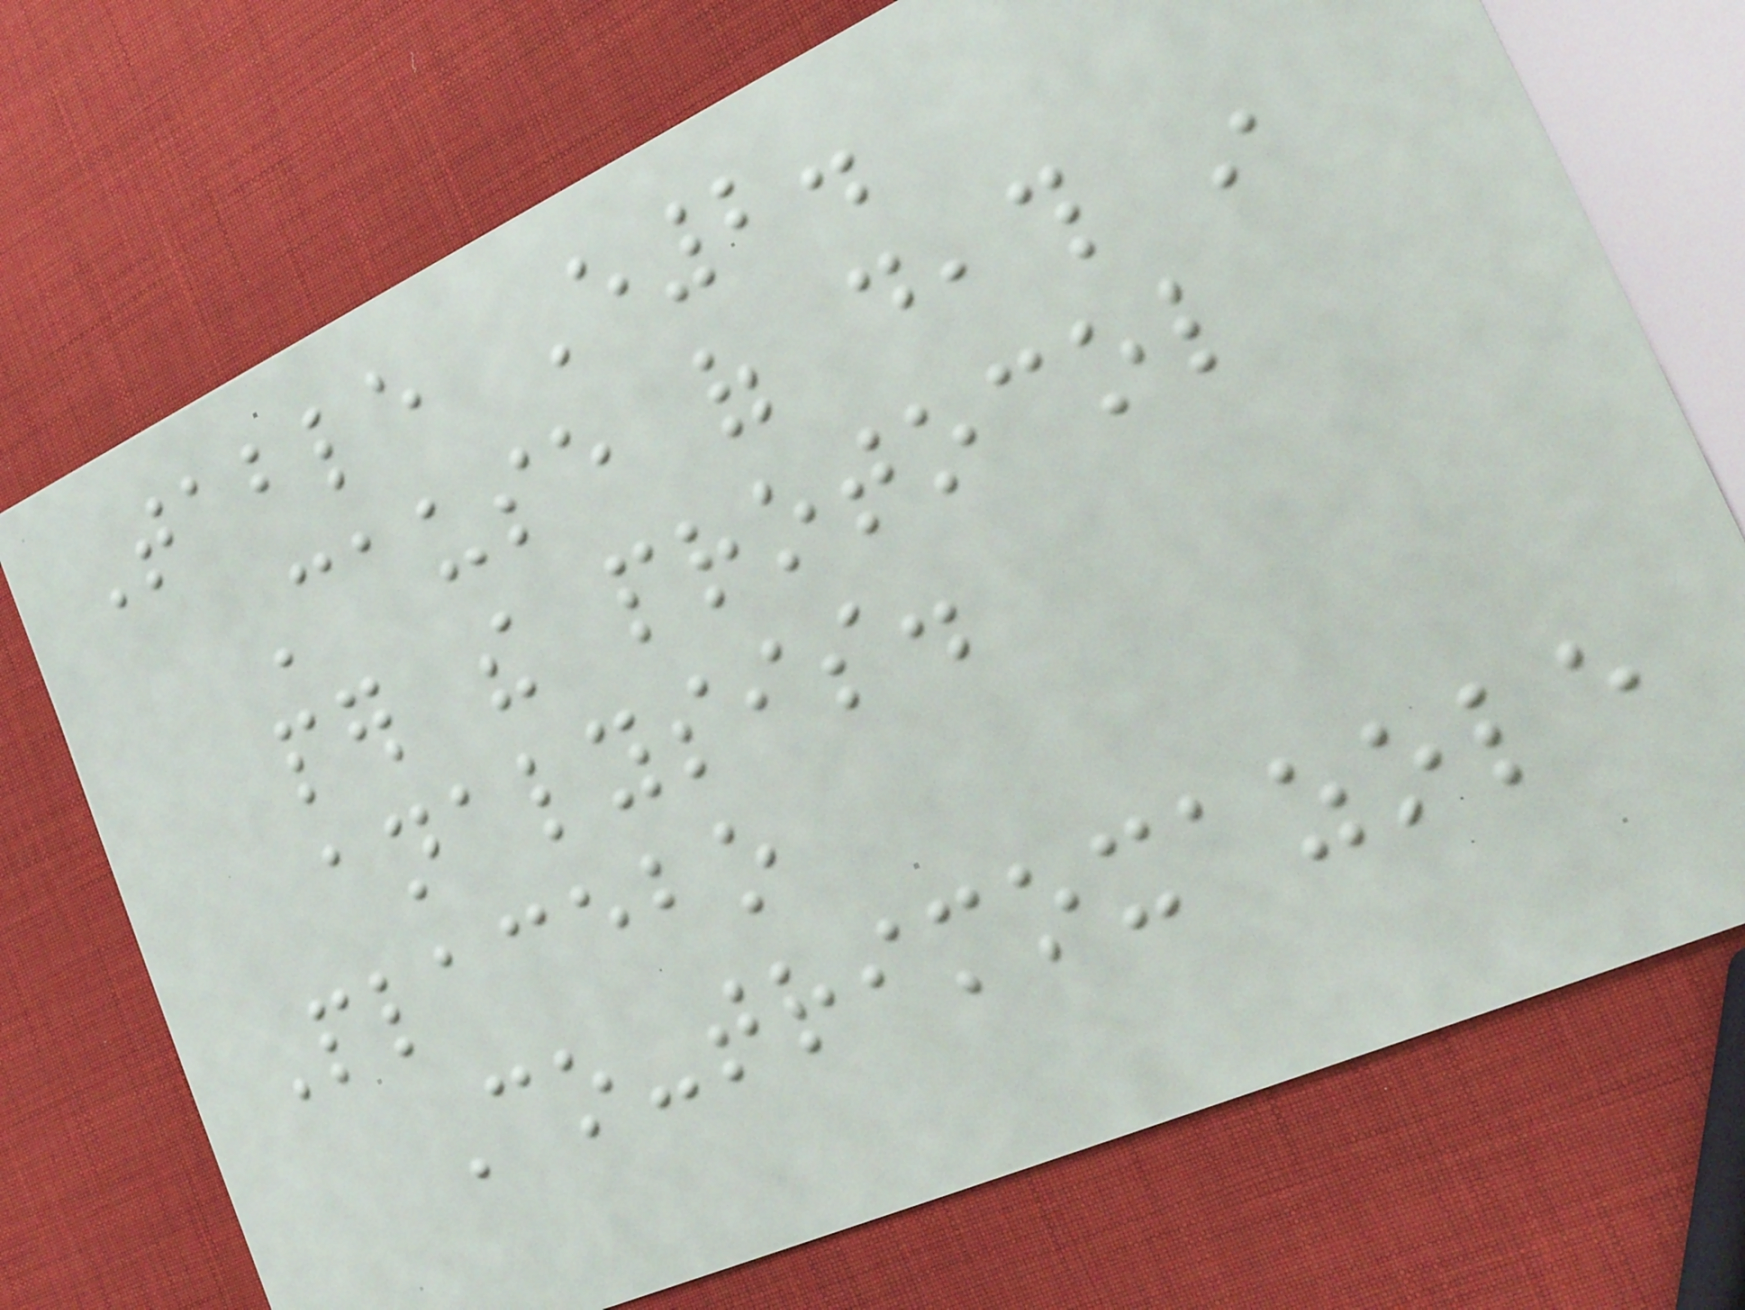Table E2.
Cause of death in
per the protocol
analysis.
Placebo
Co-trimoxazole
